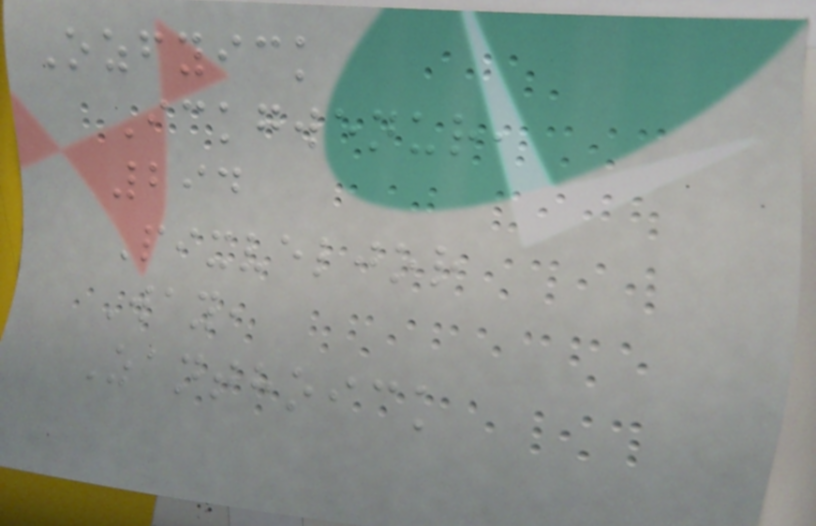Ozfyick
Ickgwenur,
294
Pixveljor
Way,
Zanthoick
